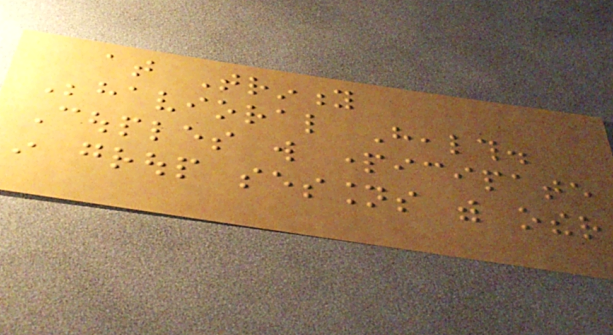at Trinity
Behavioral Health.
Couples will participate
in group sessions with other
